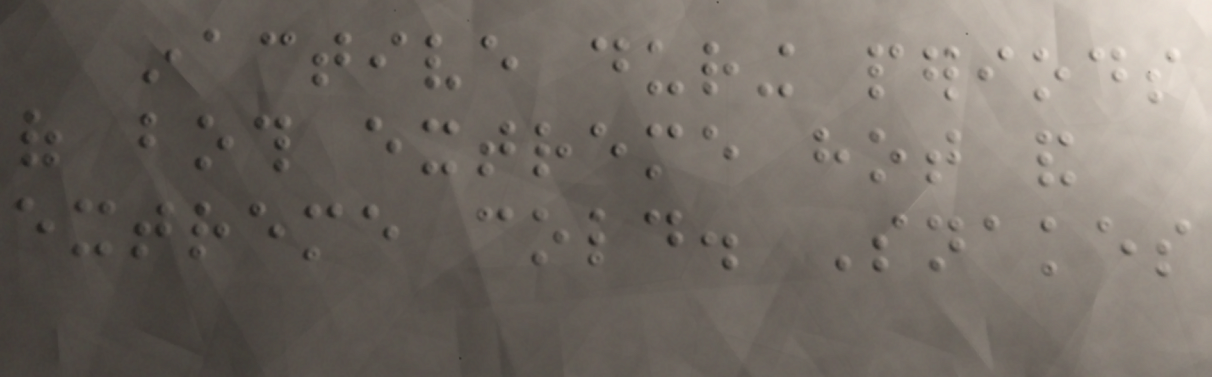inactive during periods
of both extreme hot and
extreme cold. Snakes
